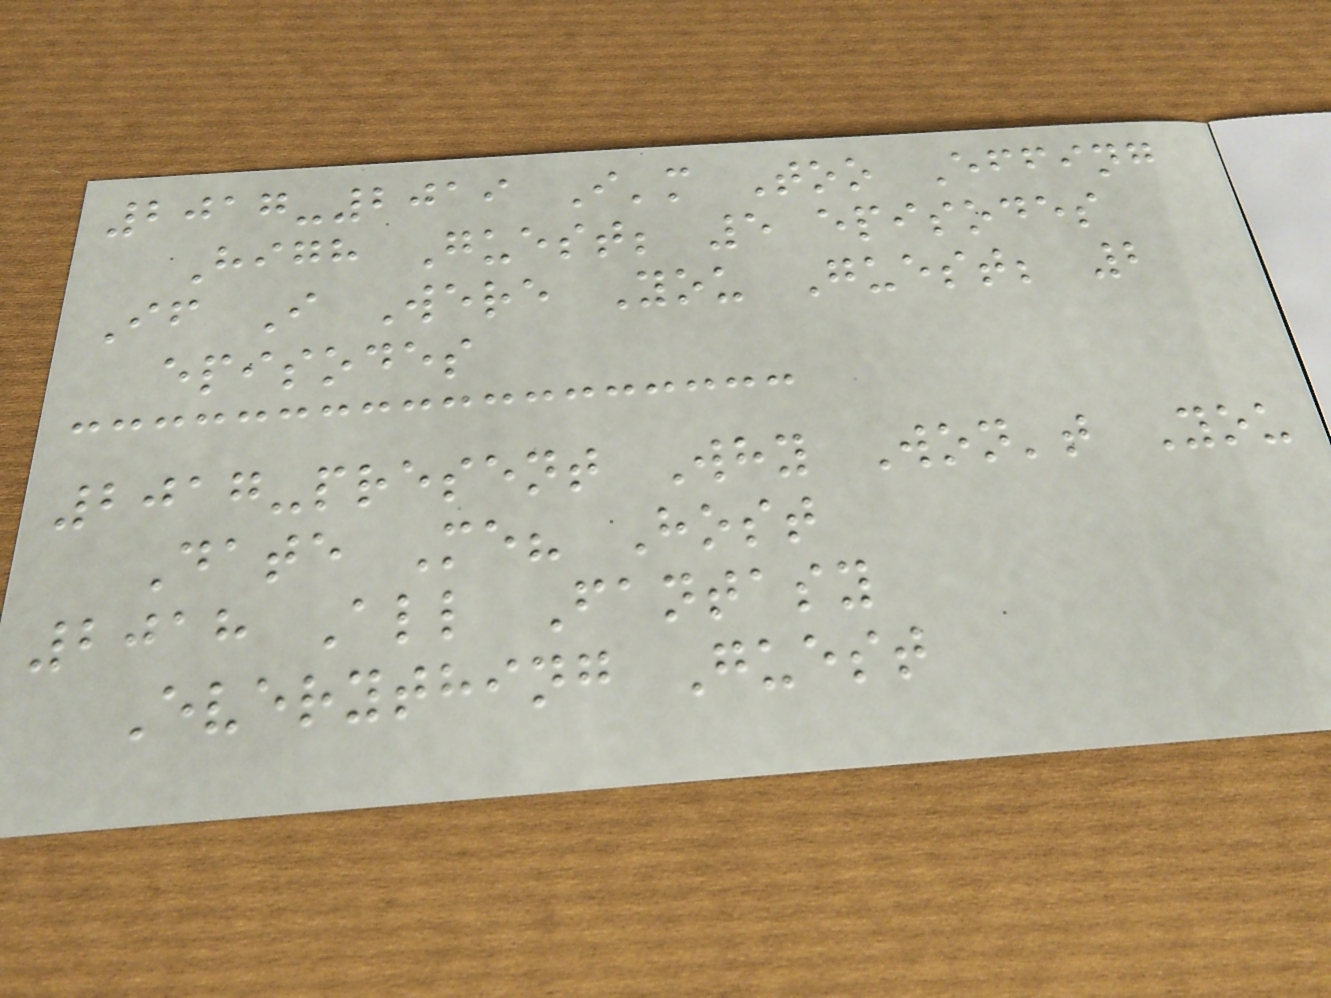2017-2019 I'm Too Effing
High Guest; 5 episodes
If I Were You Guest; 2
episodes
2017-present Why Won't You
Date Me? Host
2018 All Fantasy
Everything Guest
